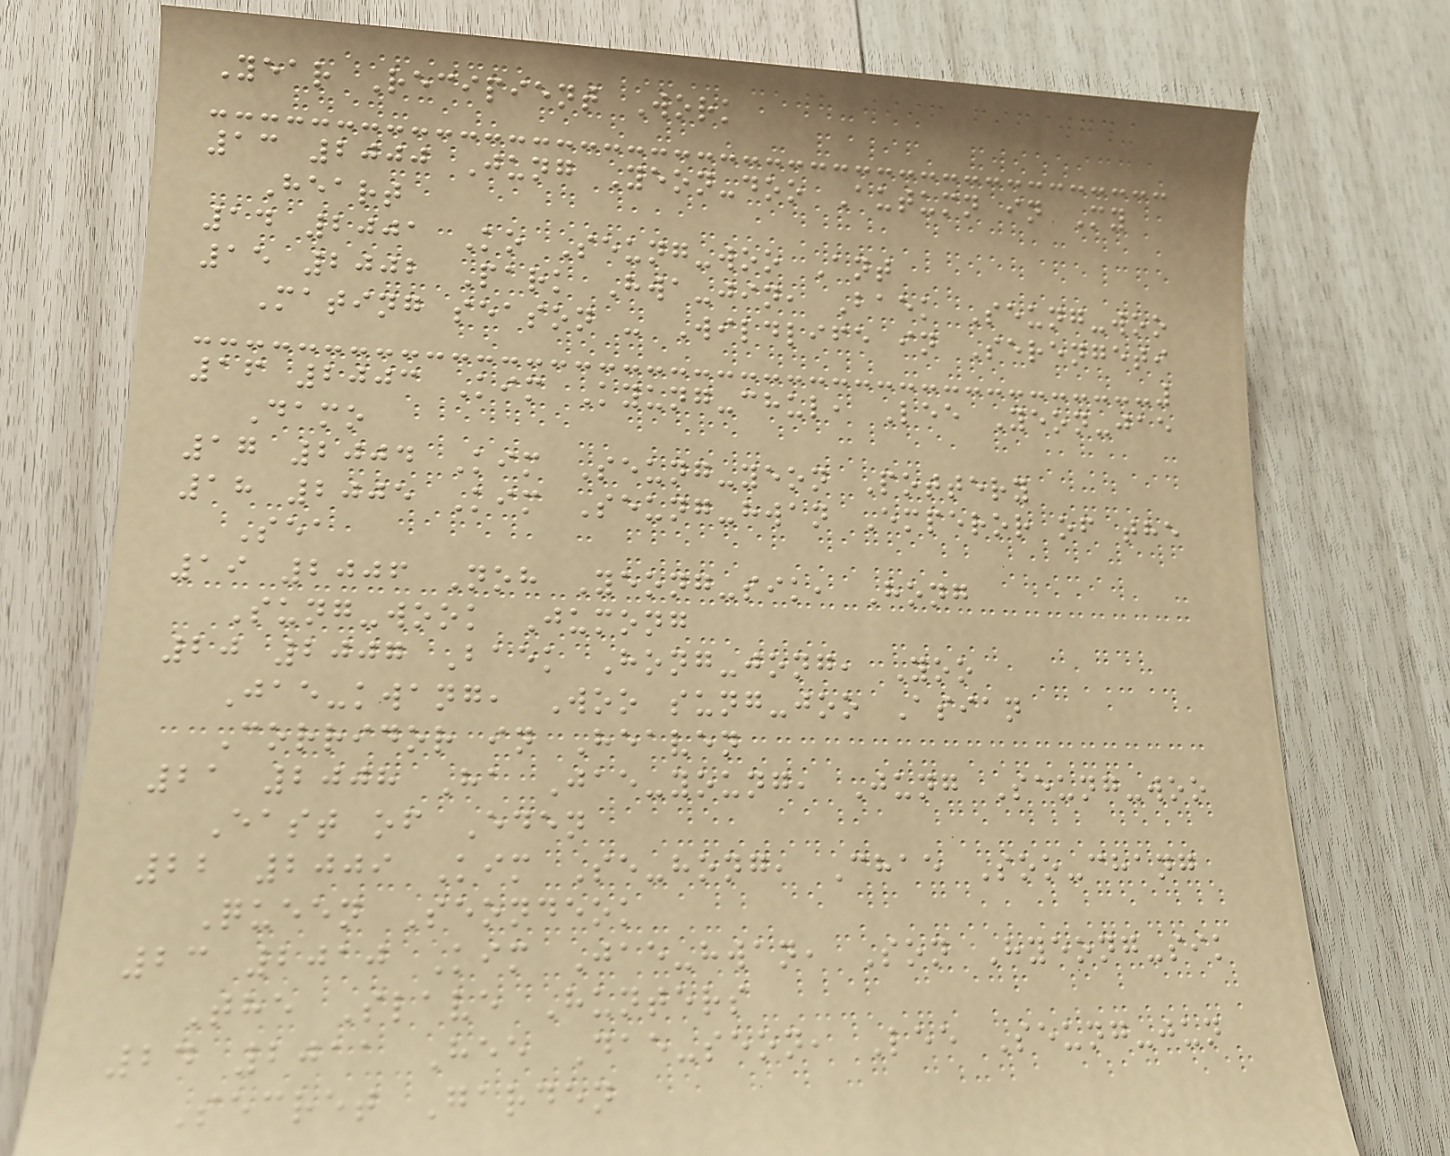Year Recipient Work
13 2000 Jung Yeon-doo Autumn in My
Heart
14 2001 Ko Seung-woo Ant
15 2002 Park Hwa-jin, Baek Seung-woo
Mating season - Wildlife in Serengeti
16 2003 Kim Kyung-chul, Lee Yeon-jae
Damo
17 2004 Kim Seung-yeon Pottery
18 2005 Kim Seung-hwan Emperor of the
Sea
19 2006 Noh Yeong-sik, Hong
Sung-wook Jumong
20 2007 Baek Hong-jong, Yoo
Jae-kwang, Woo sung-joo Asian
Corridor in Heaven
21 2008 Ha Jae-young, Jung Seung-woo
East of Eden
22 2009 Kim Se-hong, Chae Soo-chang
Queen Seondeok
23 2010 Kim Jae-hwan, Son Hyeong-sik
The Slave Hunters
24 2011 Hee Dae-seon, Lee Seung-jun
Secret Garden
